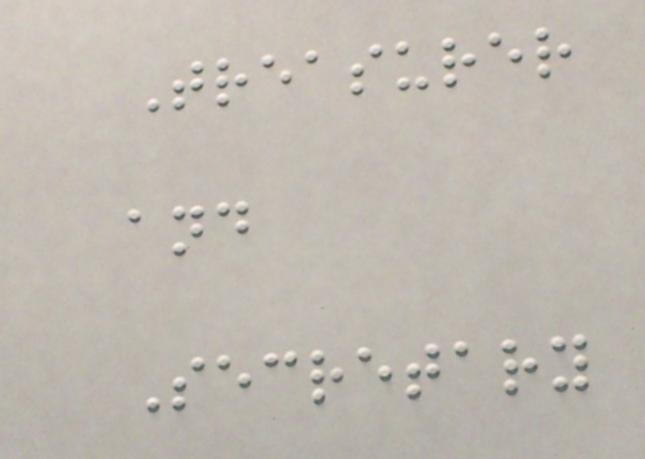Treasurer
and
Secretary
